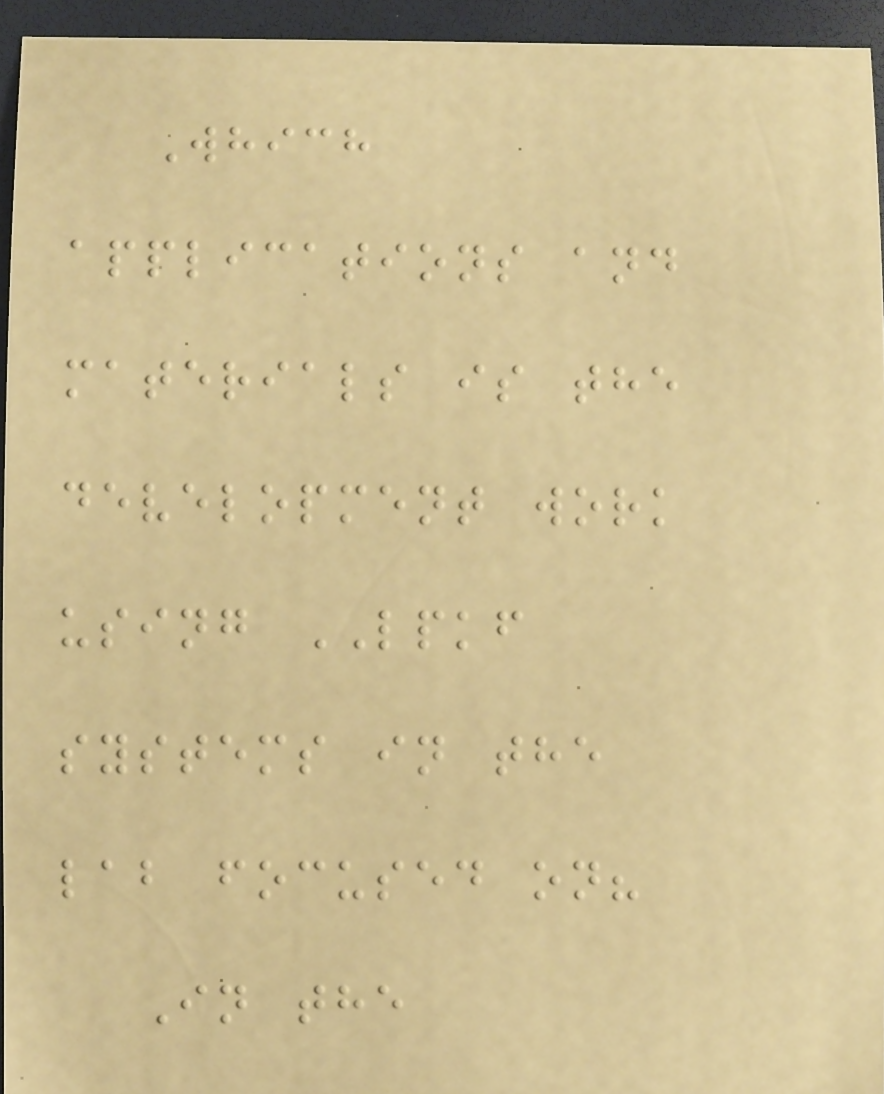Which
applications and
materials is the
development work
using LPKF
systems in the
lab focused on?
In the
